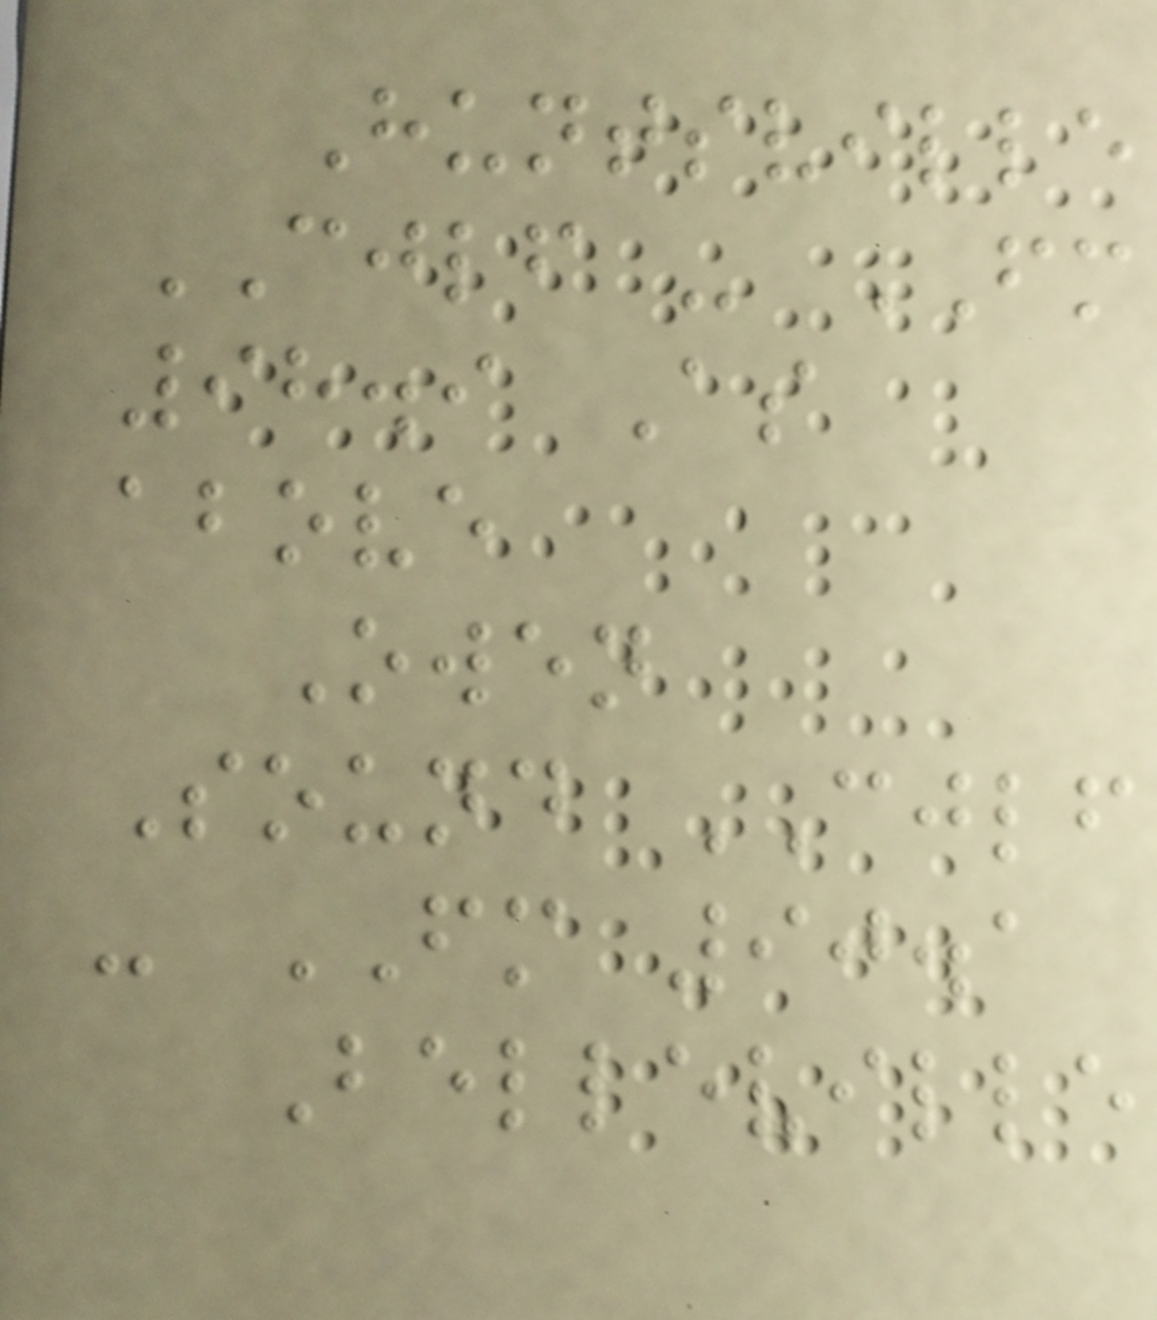Huntsville
CJLF - FM
98.9 As
above
Owen
Sound CJLF
- FM 90.1
Belleville
